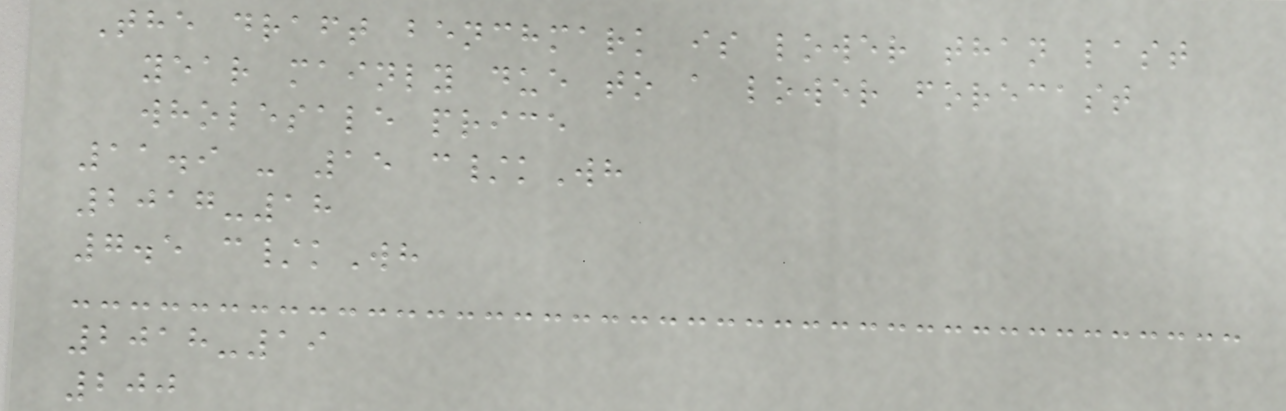The draft benchmark is lower than last
year mainly due to a lower forecast
wholesale price
11.9 - 15 c/kWh
2017-18
7.5 c/kWh
2018-19
200
